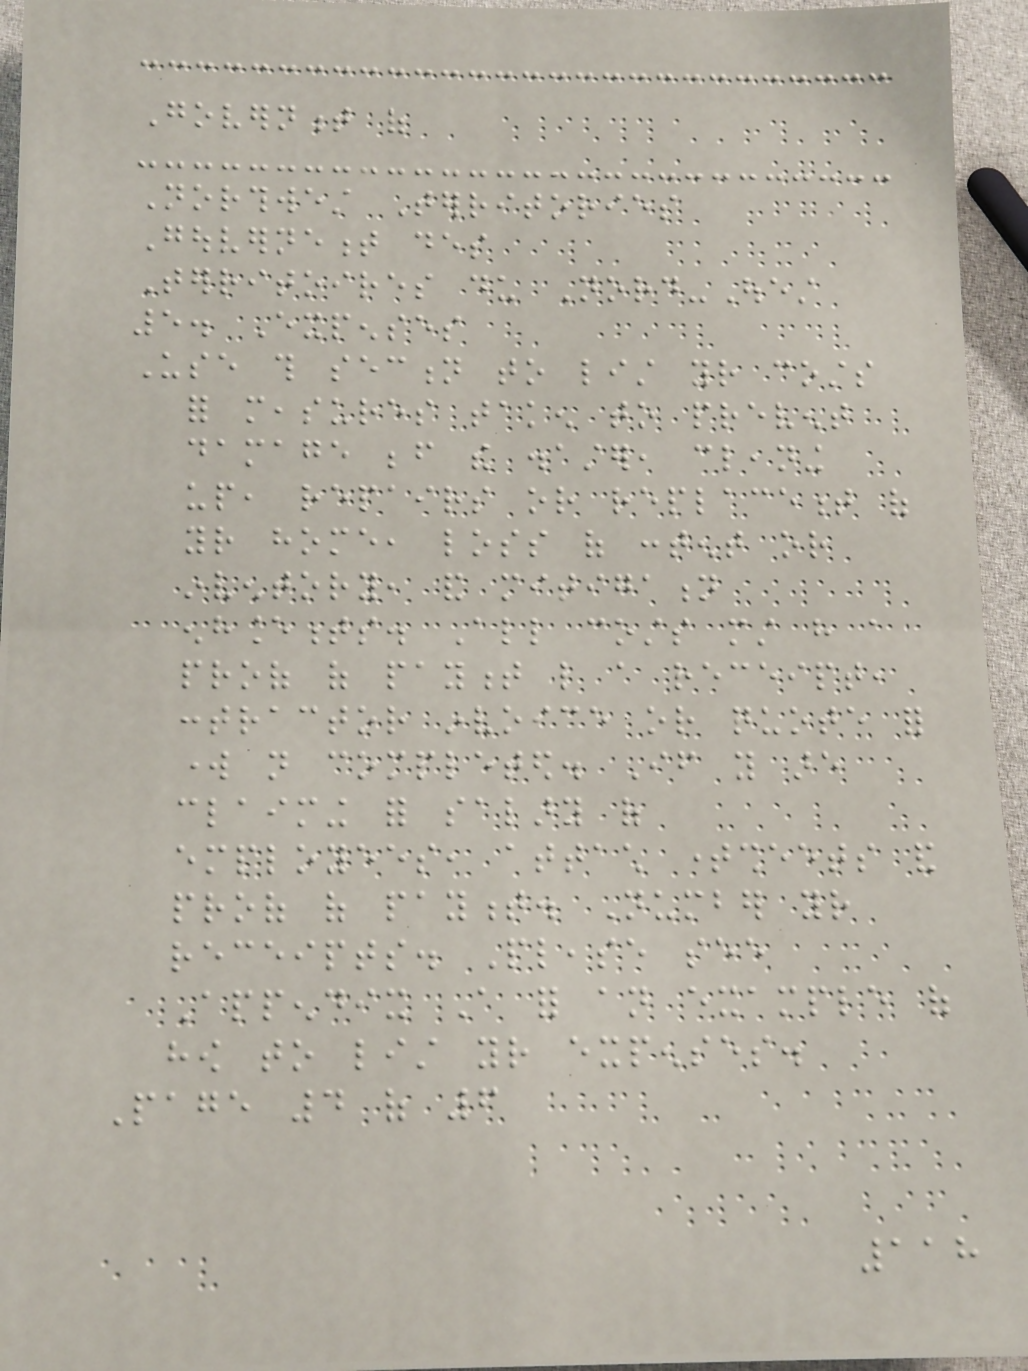Government of
Northwest Territories
Gouvernement des
Territoires du Nord-Ouest
5. Expenses
Use this section to list your costs
for measures taken to prevent
damage before the disaster, cleaning
up, repairs or replacement of
your home, loss of content or
inventory, and mitigation
enhancements. All costs must have a
proof of payment like a receipt,
contractor invoice or quote for
work not completed. If you are
claiming for salary of
employees, attach timesheets and
proof of payment. Number your
receipts. Please see
Appendix A for an example of
how to list your expenses.
Page 4 of 6
118
